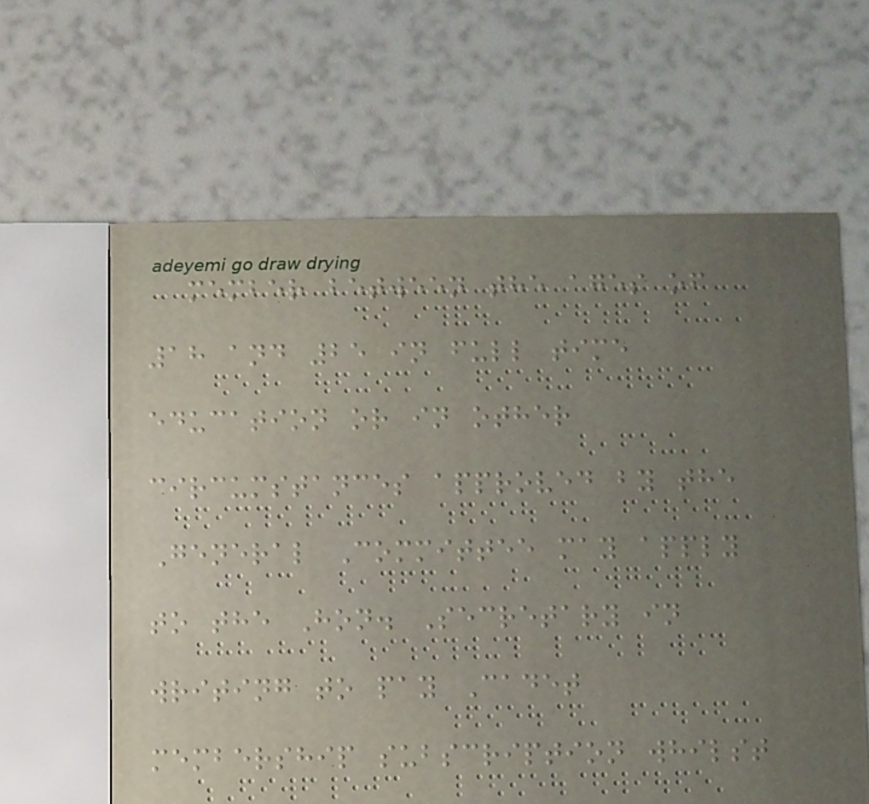member between the ages of
18 and 25 in full time
education or in other
circumstances approved by the
General Committee may apply
to the Hon. Secretary in
writing to pay Cadet
membership subscription whilst
